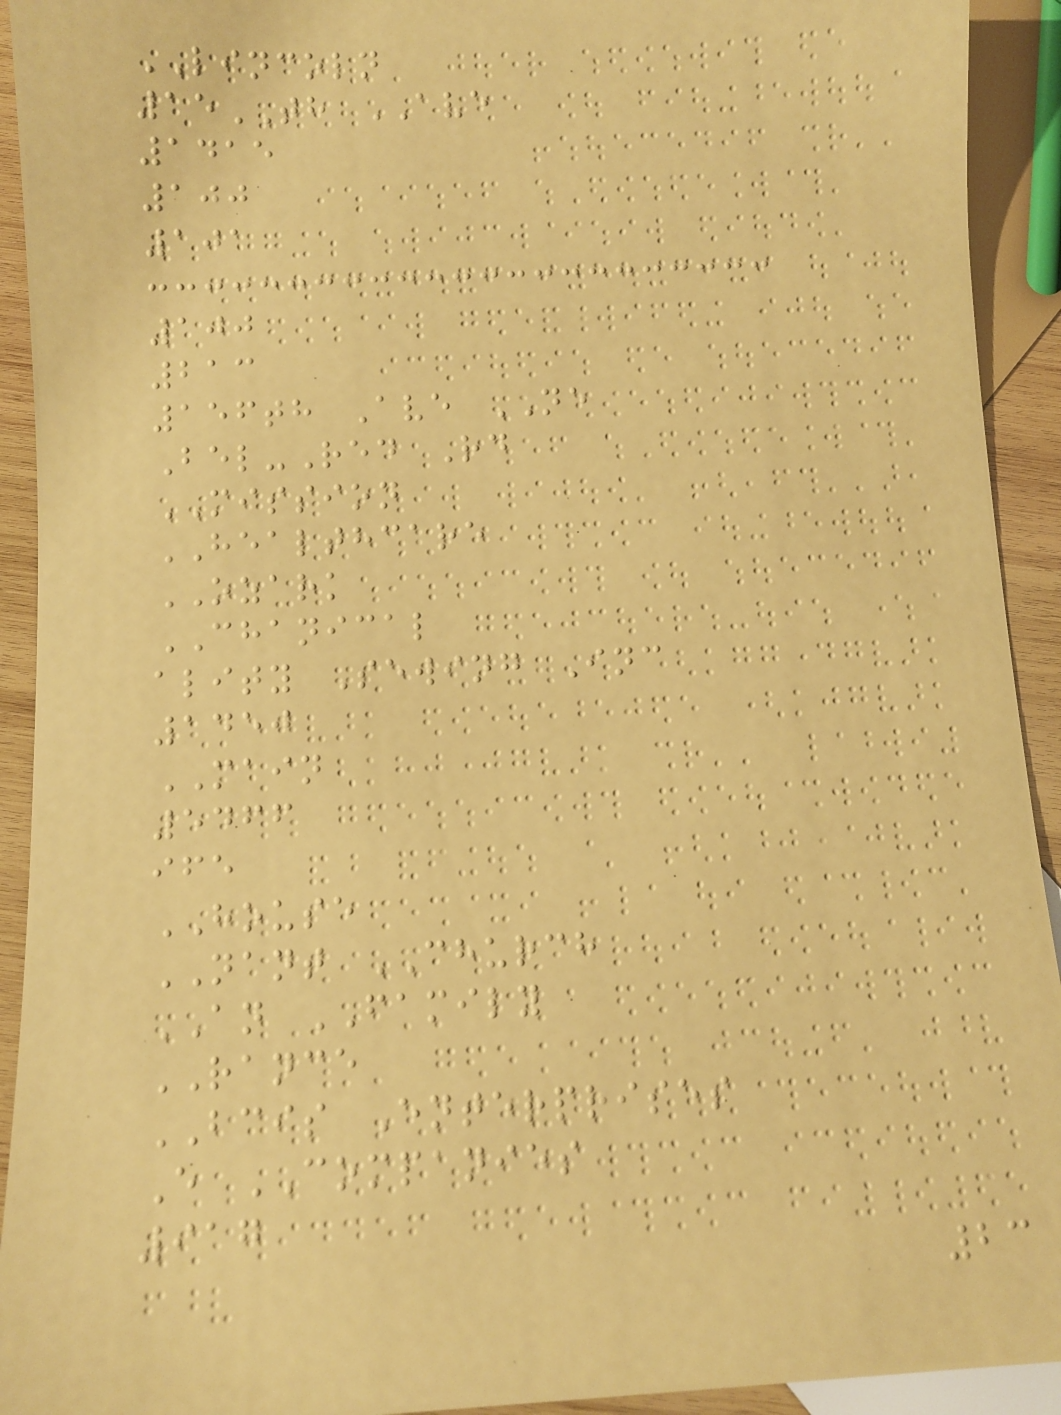LINCOLN
15TH AVE
1415
100
101
100
213
156th Ave NE
Bel-Red Rd
MISSION
HEALTHCARE
OZARK
CHANICAL
ality Sewing Inc
1450
MAIN
5466
ife
HOUSE
NANT CHURCH
AN FAMILY
RANCE
BCIS Enterprises
E COMPANIES
917
23
